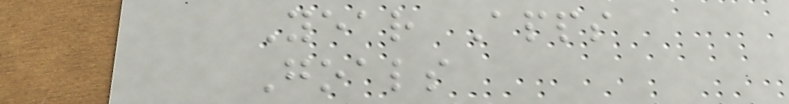Year Apps
Goals
